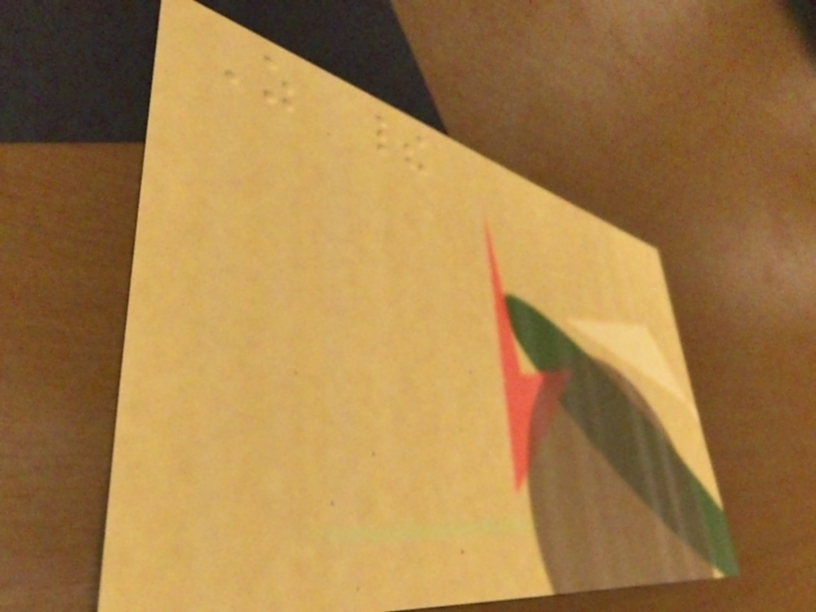As their
